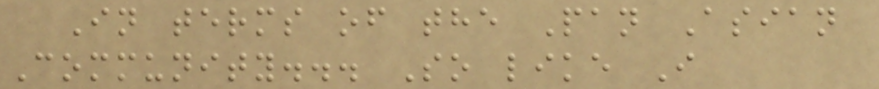In terms of the Pan Asian
Community... So like I
